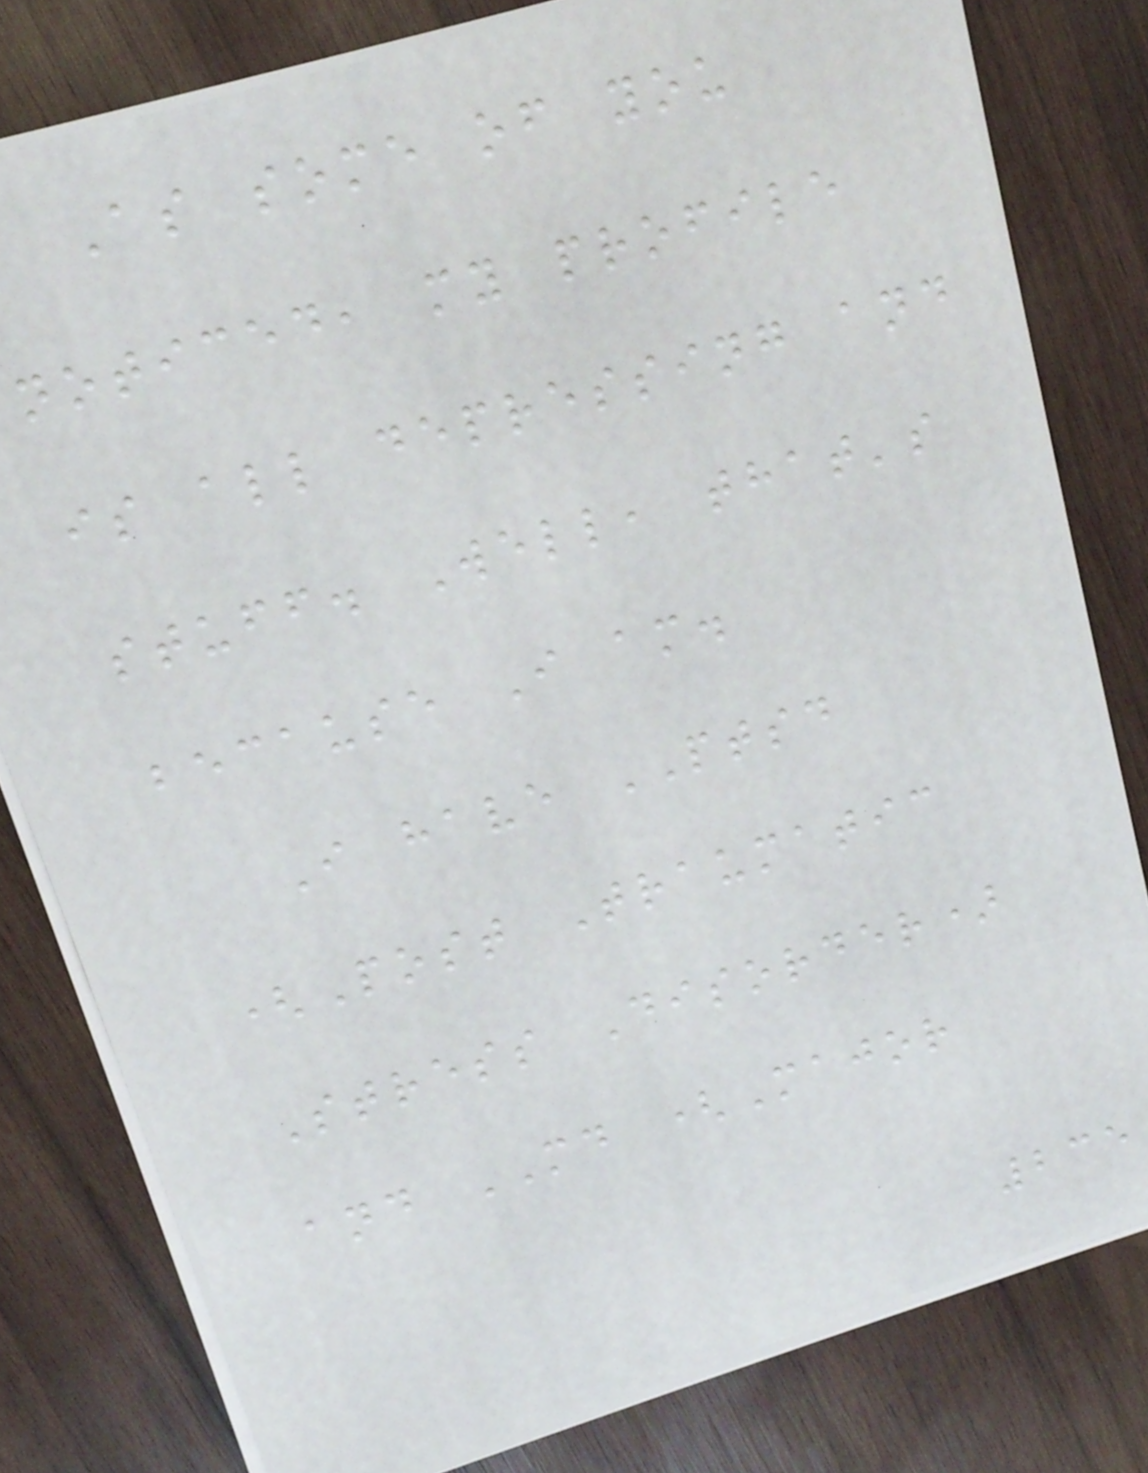As some of you
noticed, my profile
is all depressing and
stuff. Well, that's
because I am.
I have PTSD
(Post Traumatic
Stress Disorder)
and MD (Major
235
